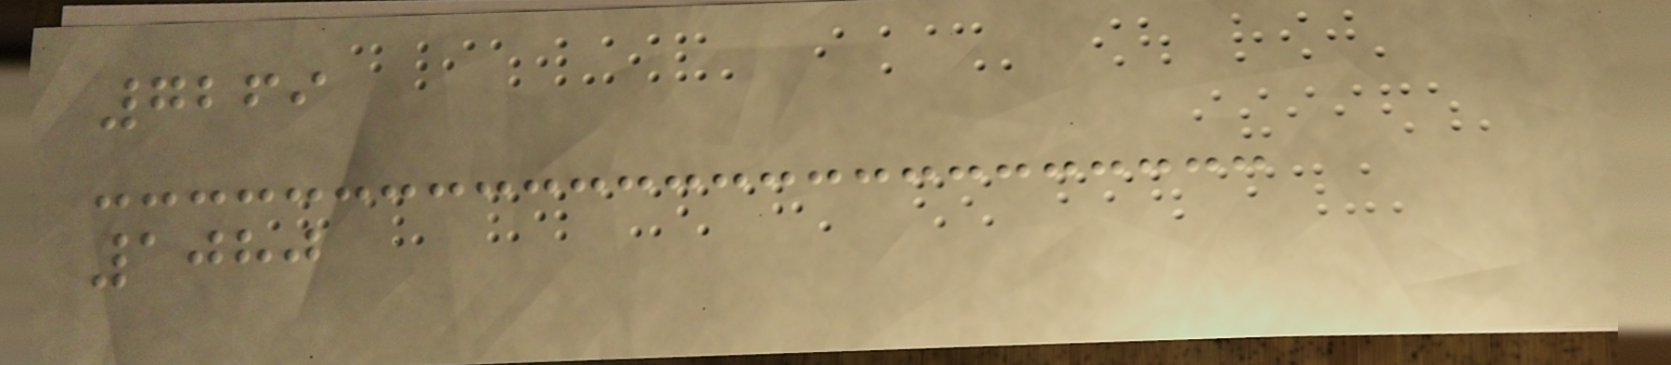7269
1080
